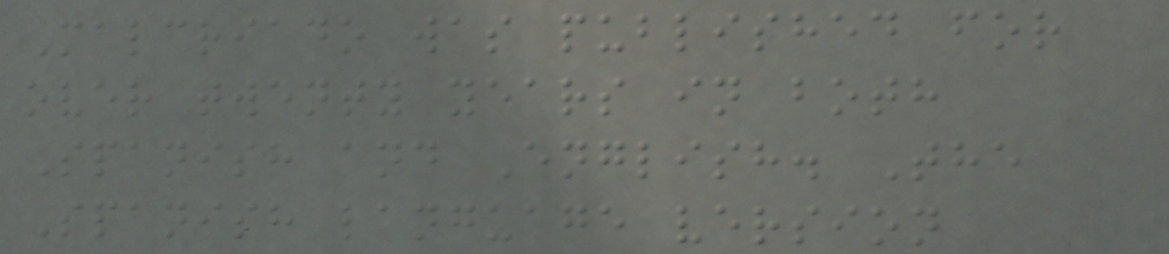Malcriado was published for
over twenty years in both
Spanish and English. The
Spanish language version
